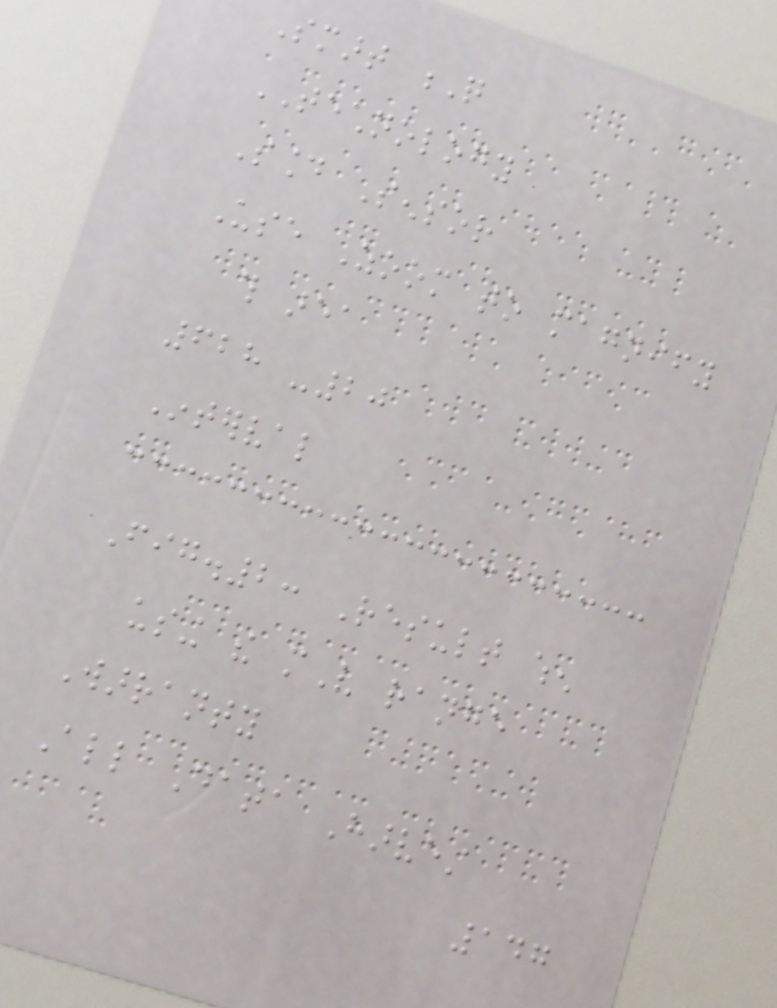Smart Q
TECHNOLOGY
Sound Sensor
Use Zoom to magnify
this area
628 -20
Interval
Fig.2: Result when
using the mV range
Warranty
All Data Harvest
147
